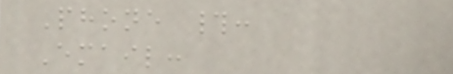Phone #:
Email:
